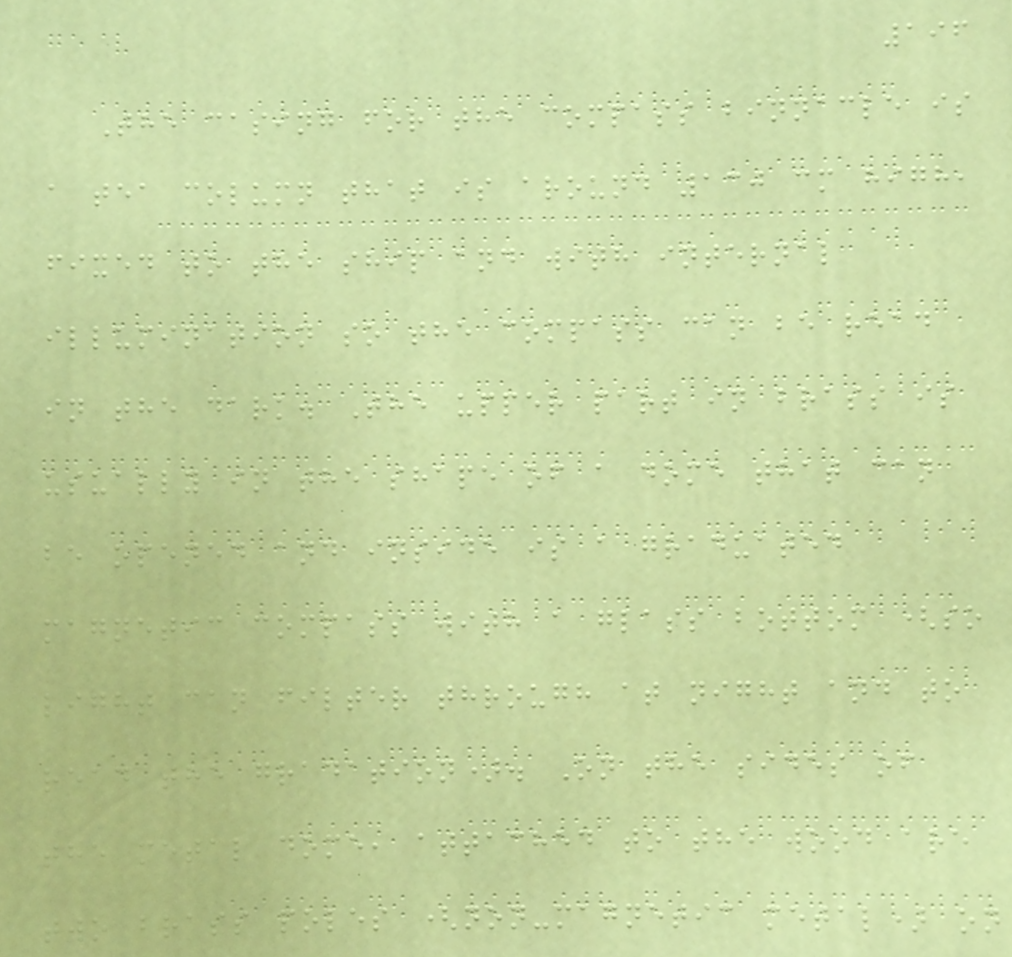196
The casing for the compass binnacle is
a tea column that is around 130 cm high,
fixed to the ship and with internal
illumination so the compass can be read
in the dark. The upper part in brass is
usually in the shape of a dome that can
be opened and inside is a graduated
magnetic compass with a glass bottom (so
light can filter through at night and to
read the gradation). On the sides of
the metal dome, attached to the wood are
two brass poles (non-magnetic metal) on
